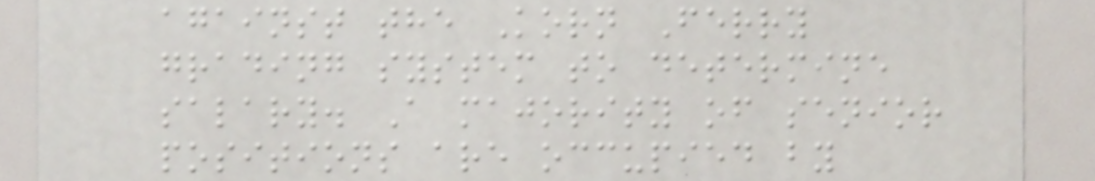against the Korn Ferry
grading system to determine
salary. A majority of senior
positions are occupied by
